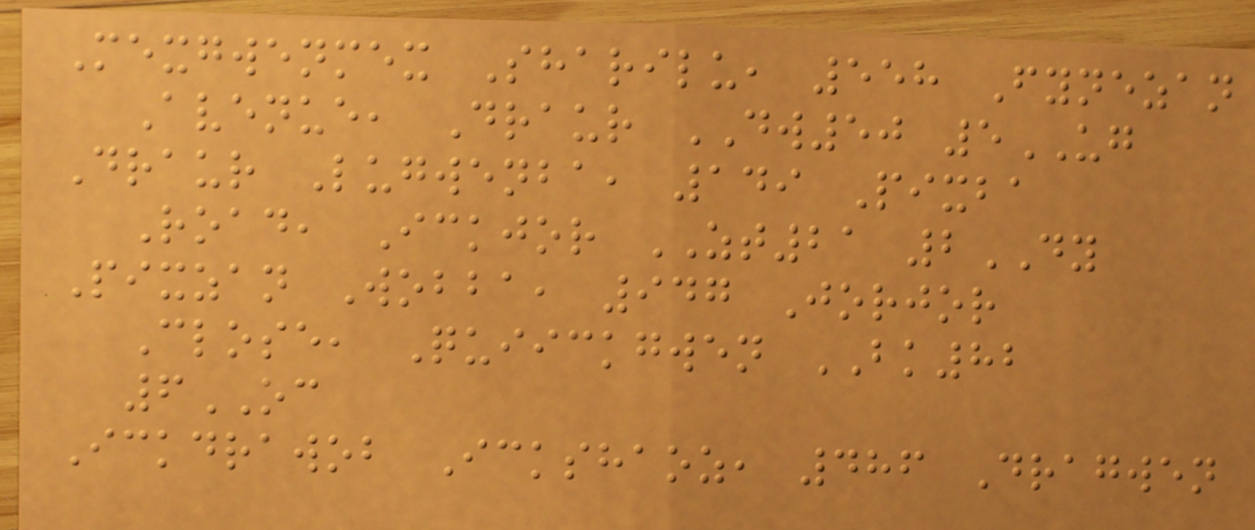Mexgwenmex Sharilu, 558 Fynezan
Avenue, Draur DW50 5UG
Draur Lugwenba, 149 Pixba
Road, Ickjor ZT21 2DY
Pixzan Wobba, 947 Jorjor
Close, Quiickgwen BK82
6OC
Ickdrawob Ickshaoz, 486 Dragwen
